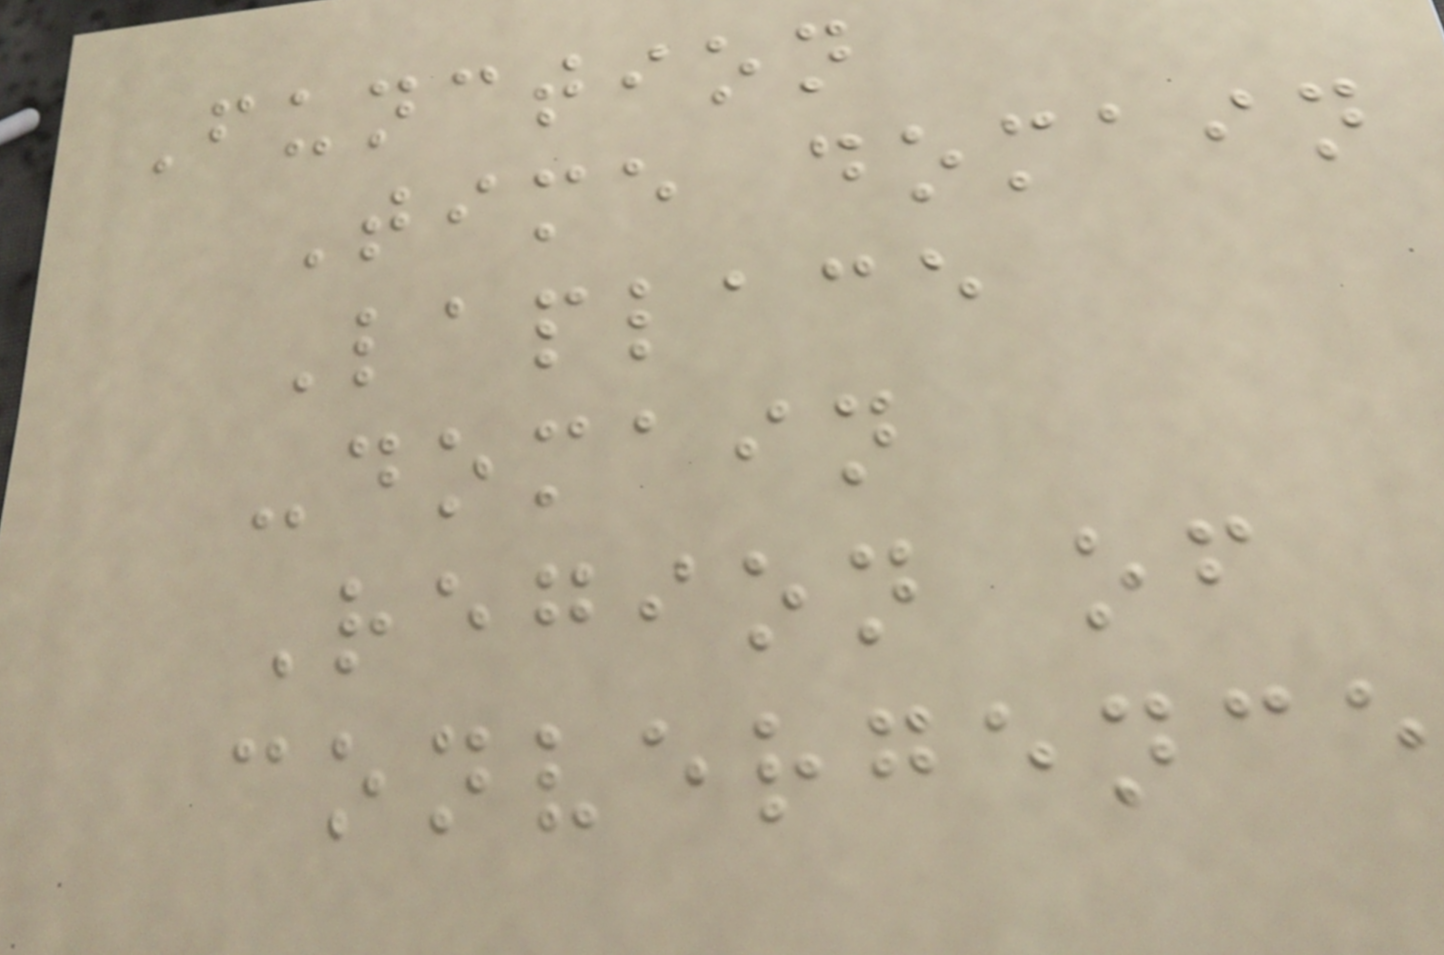Function
Time domain
Laplace
-domain
Region of
convergence
